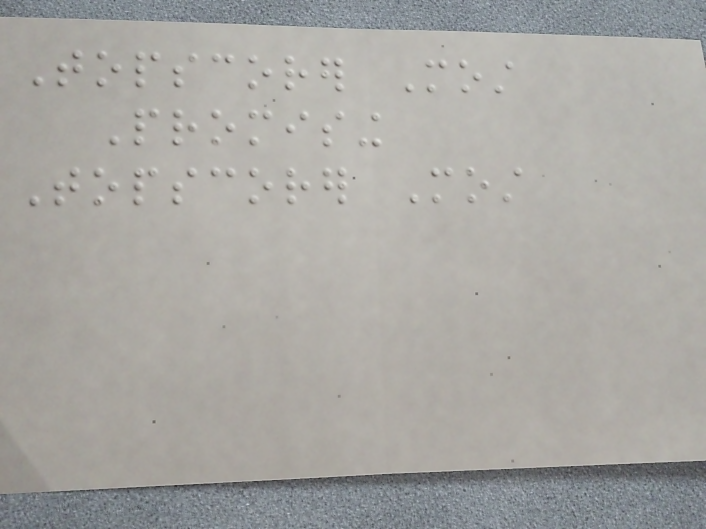Topscorer Most
Promising
Topscorer Most
